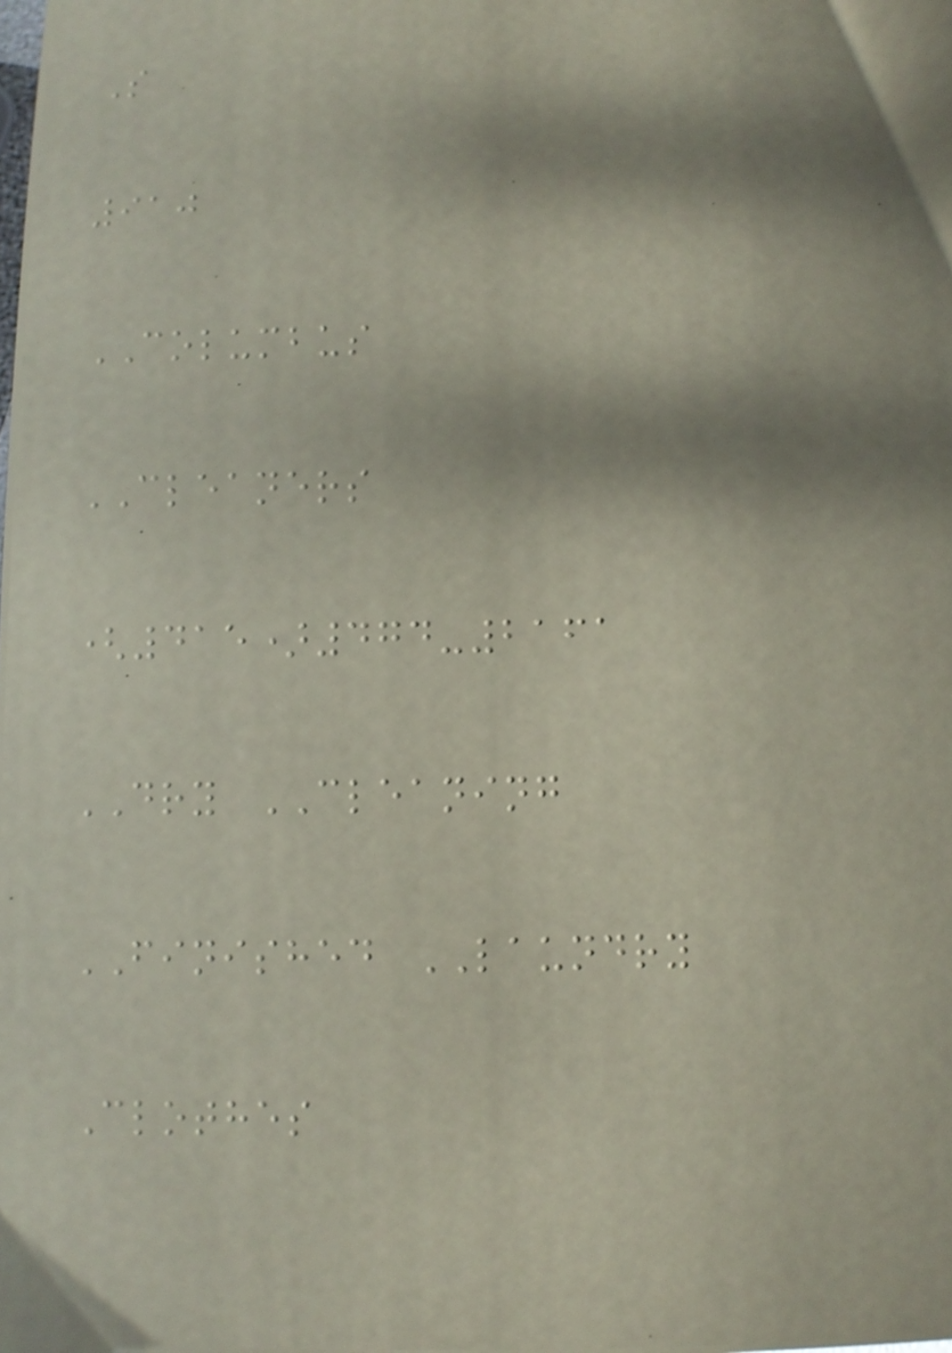S
910
COLUMBUS
CLEANERS
(415)474-2161
DRY CLEANING
FINISHED LAUNDRY
Clothes
